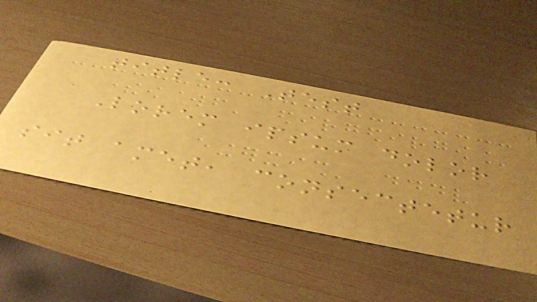title: Test
Lorem ipsum dolor
sit amet, consectetur
